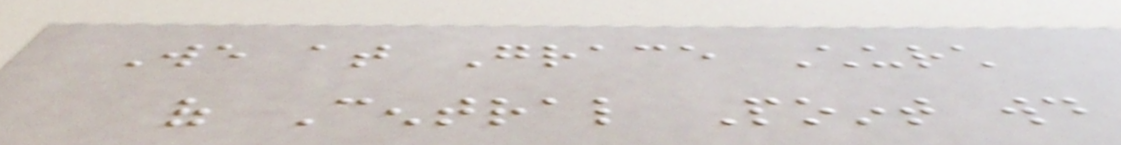We at Grace Church
of Central Point would
